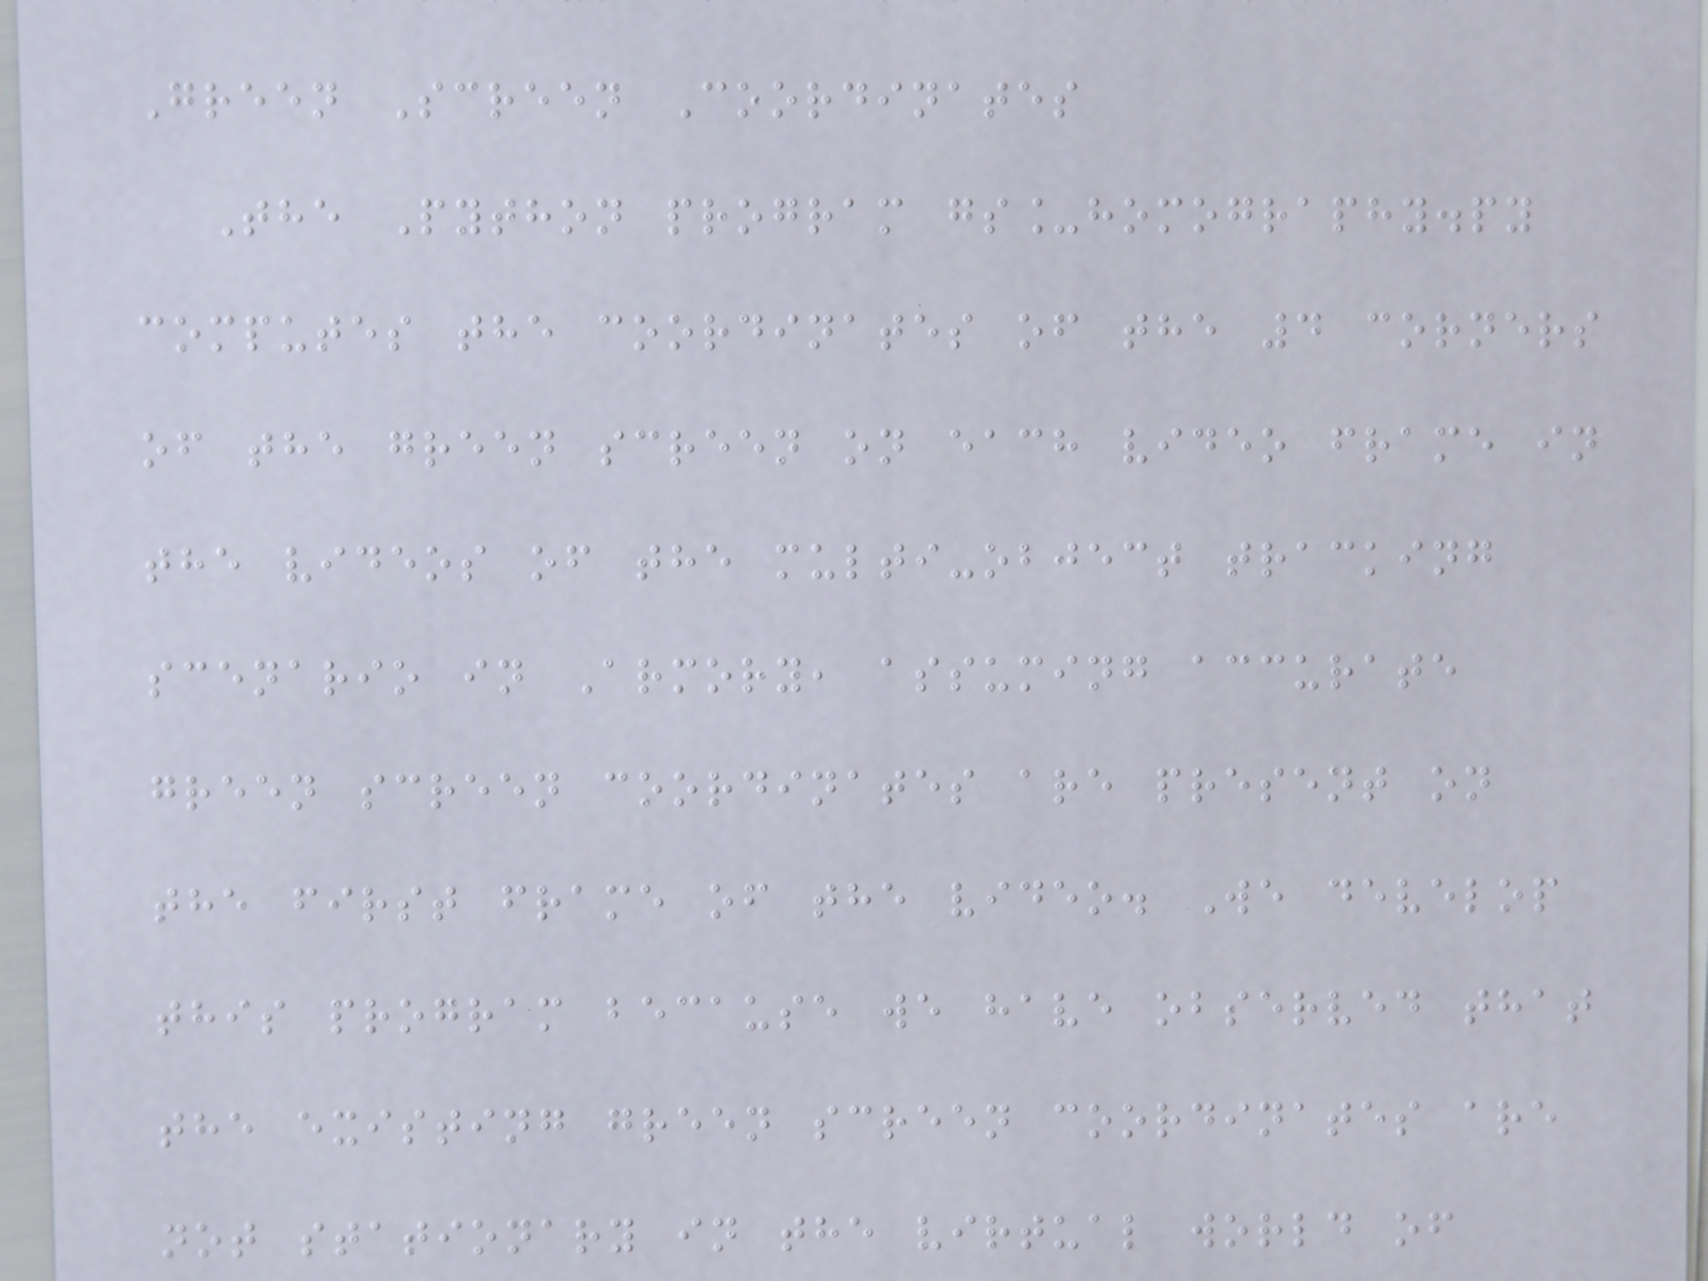Green Screen Coordinates
The Python program gs_homography.py
computes the coordinates of the 4 corners
of the green screen on each video frame in
the videos of the multi-object tracking
scenario in Armory, assuming accurate
green screen coordinates are present on
the first frame of the video. We develop
this program because we have observed that
the existing green screen coordinates are
not stationary in the virtual world of
